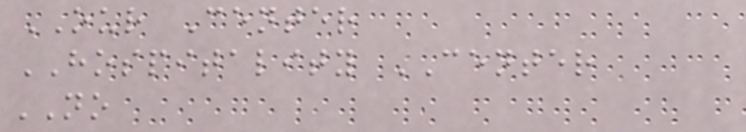OUR Center
HOSPITALITY CENTER
NO
